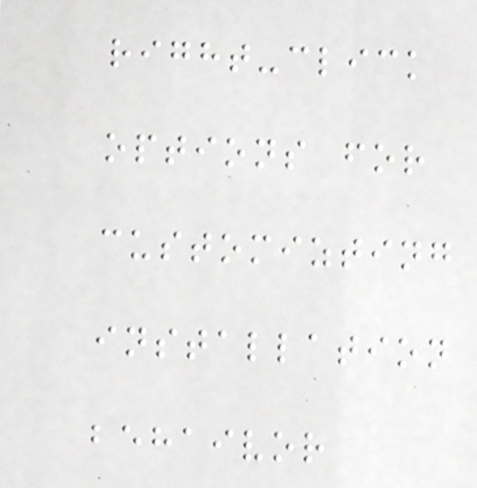right-click
options for
customizting
installation
behaivor
